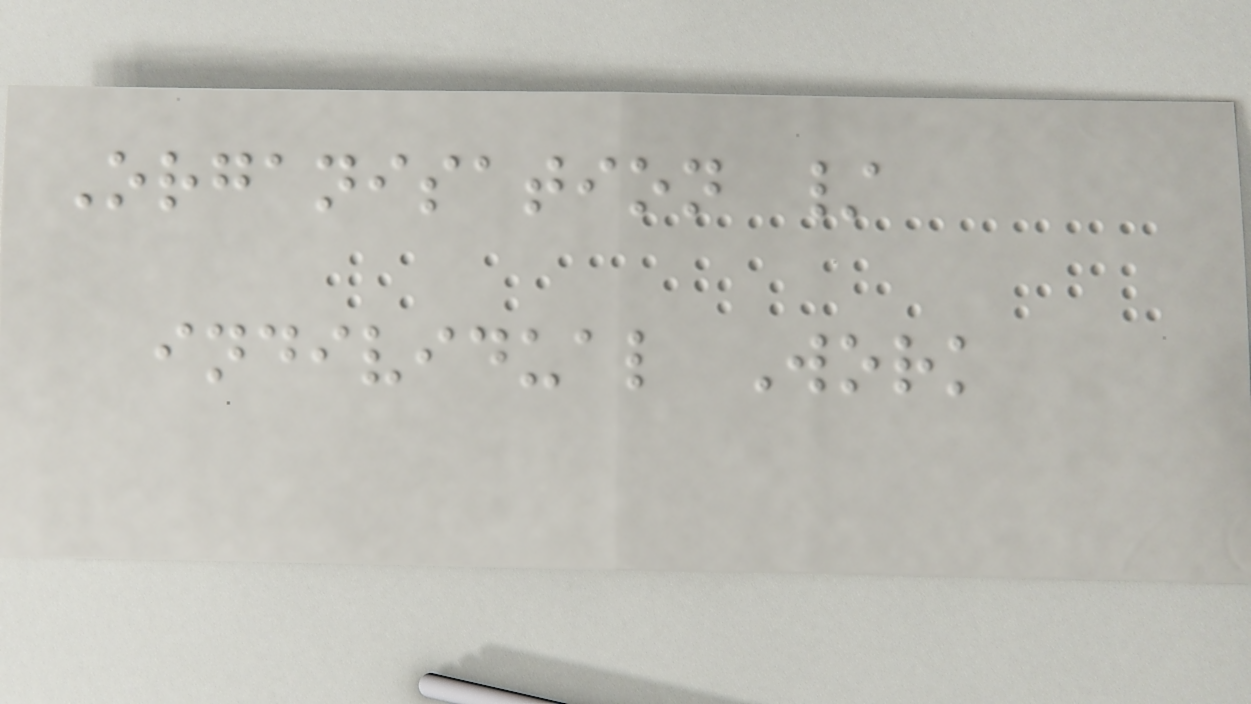Organisation /
individual Work
